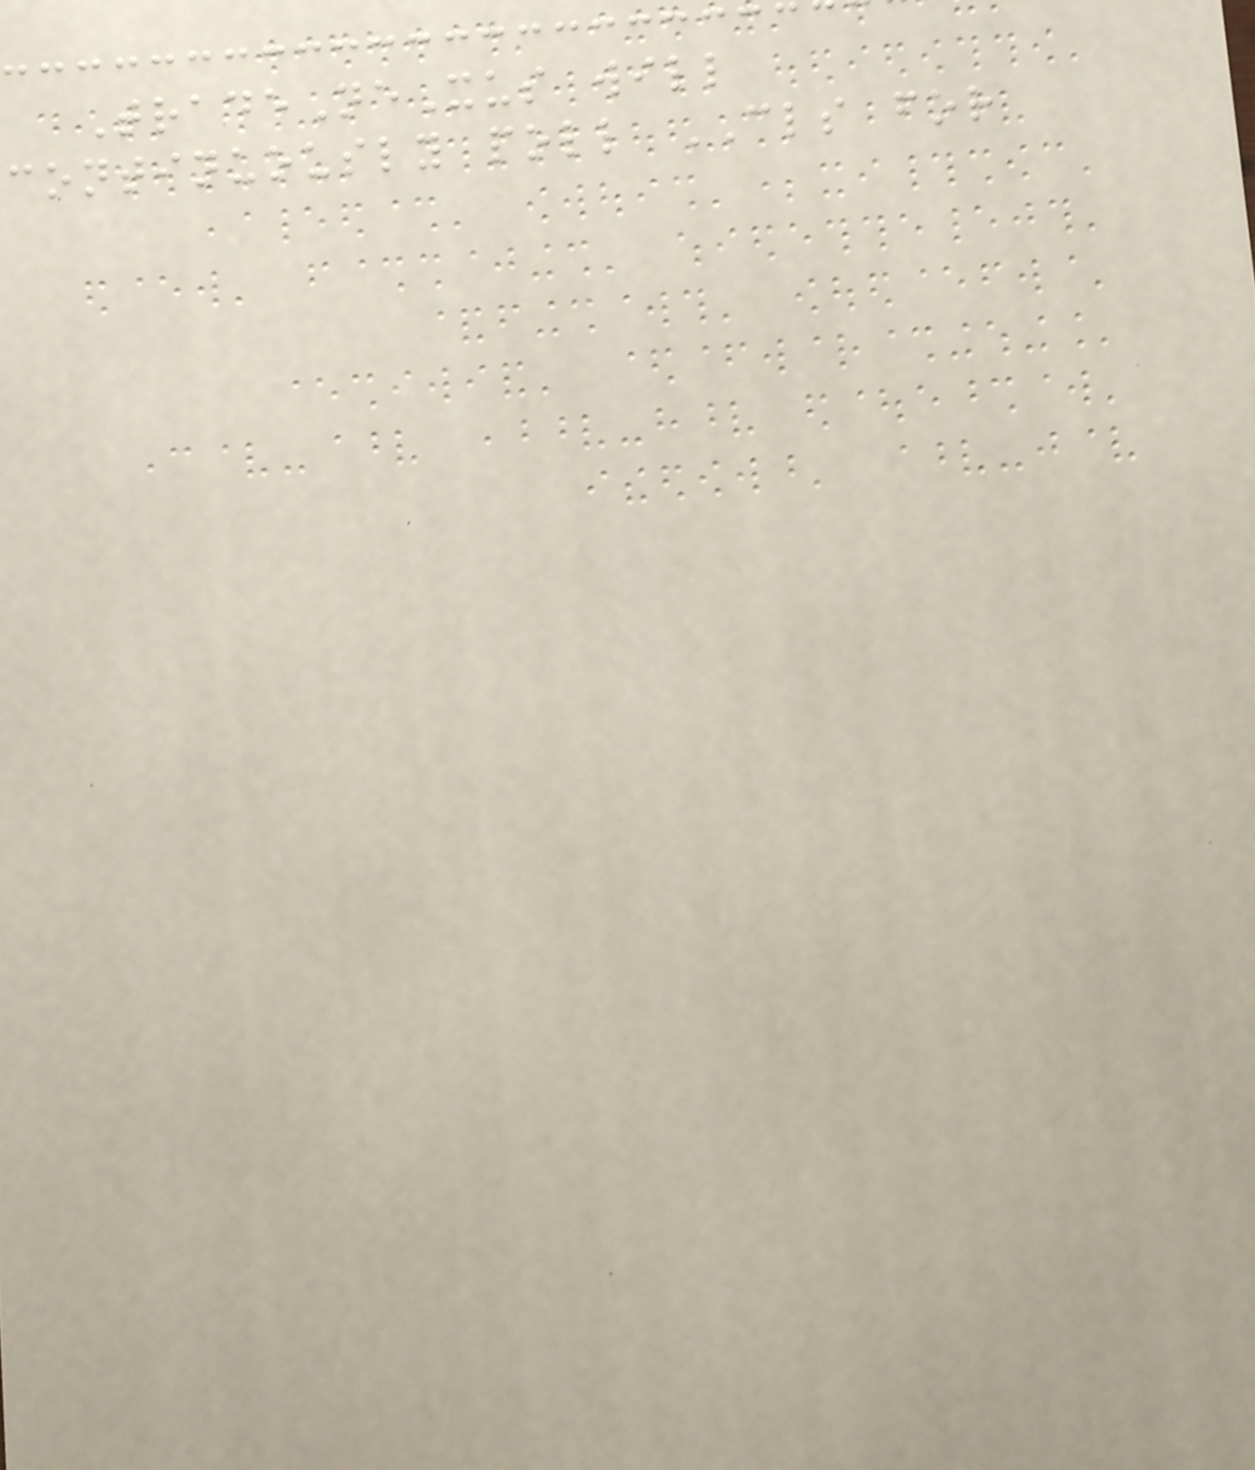TradeNeXus will
continuously poll CLS for
